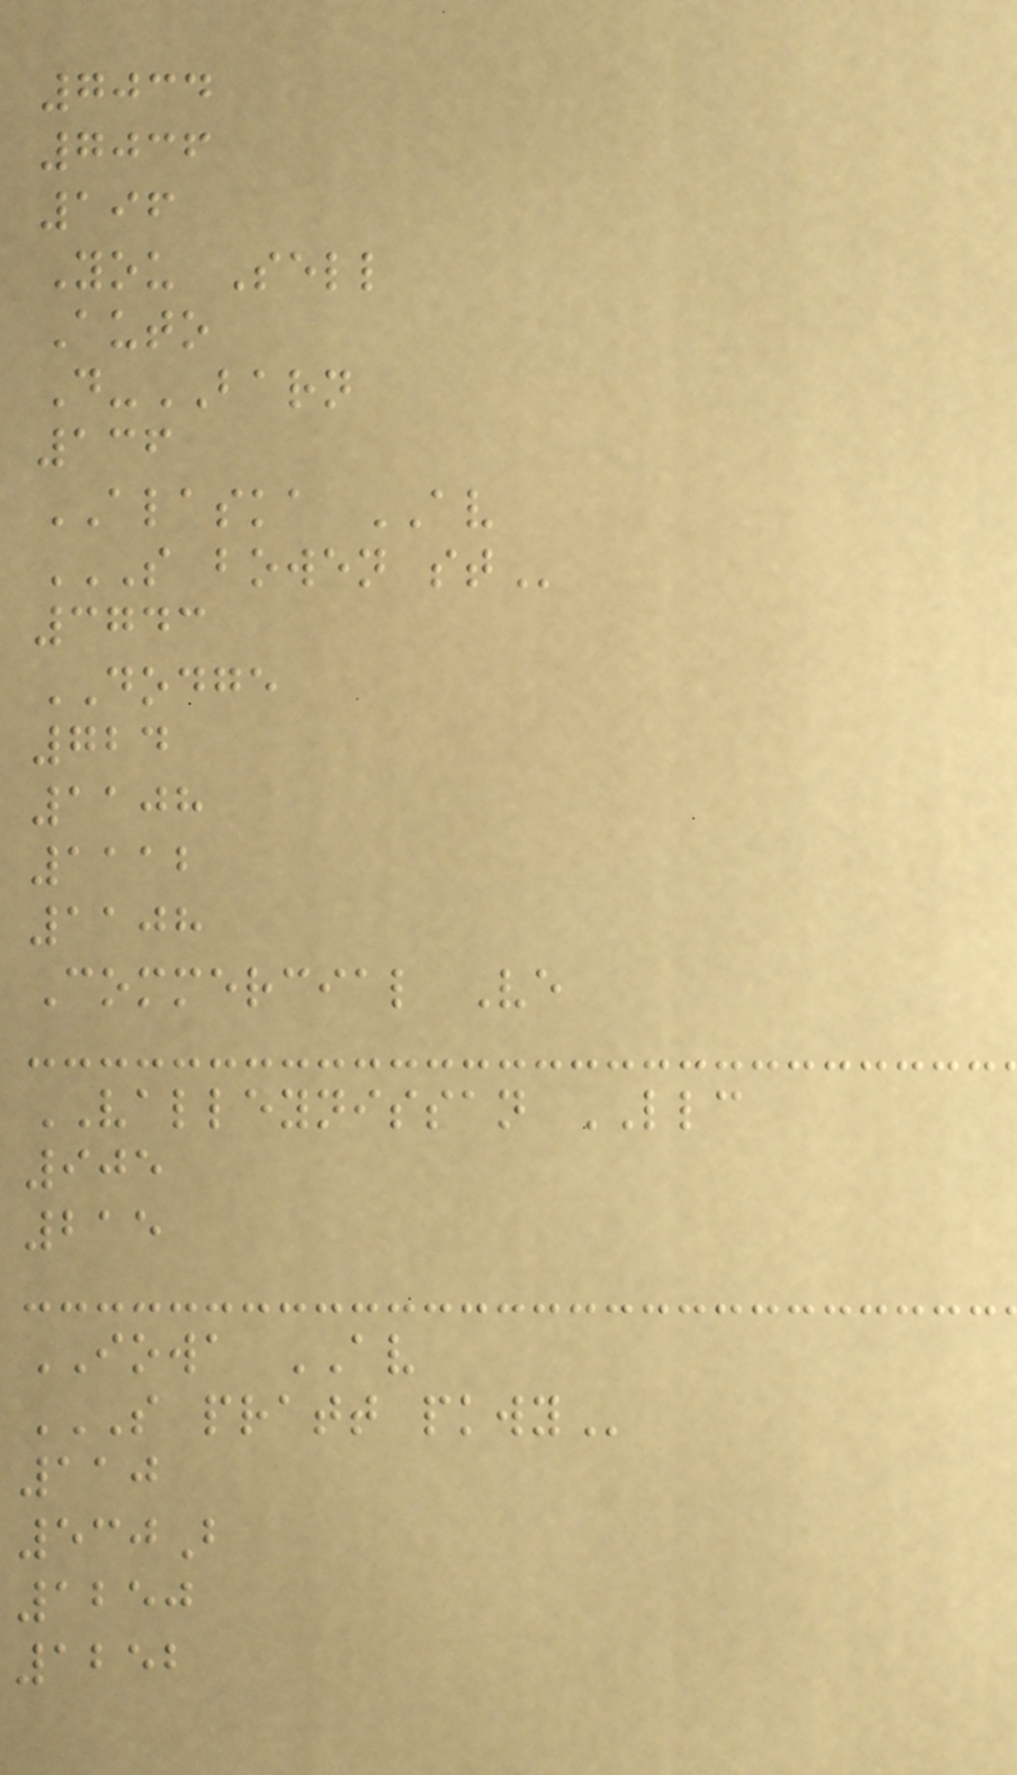7034
7036
196
You Sell
Auto
D-BARN
136
ALASKA AV
S BOWEN ST
3743
DODGE
724
1108
1112
1108
Commercial Ve
VALLEYNISSAN LLC
905
215
IOWA AV
S PRATT PKWY
110
530B
1250
1252
